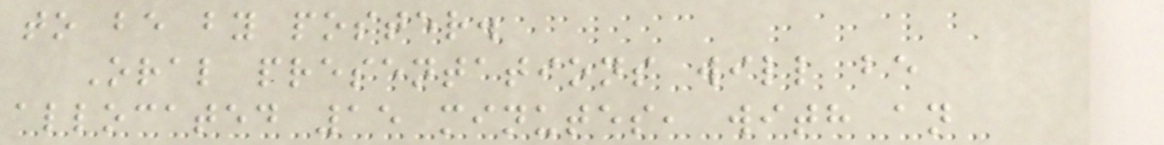to be by poster.
Oral presentations will be
allocated 15 minutes, with an
